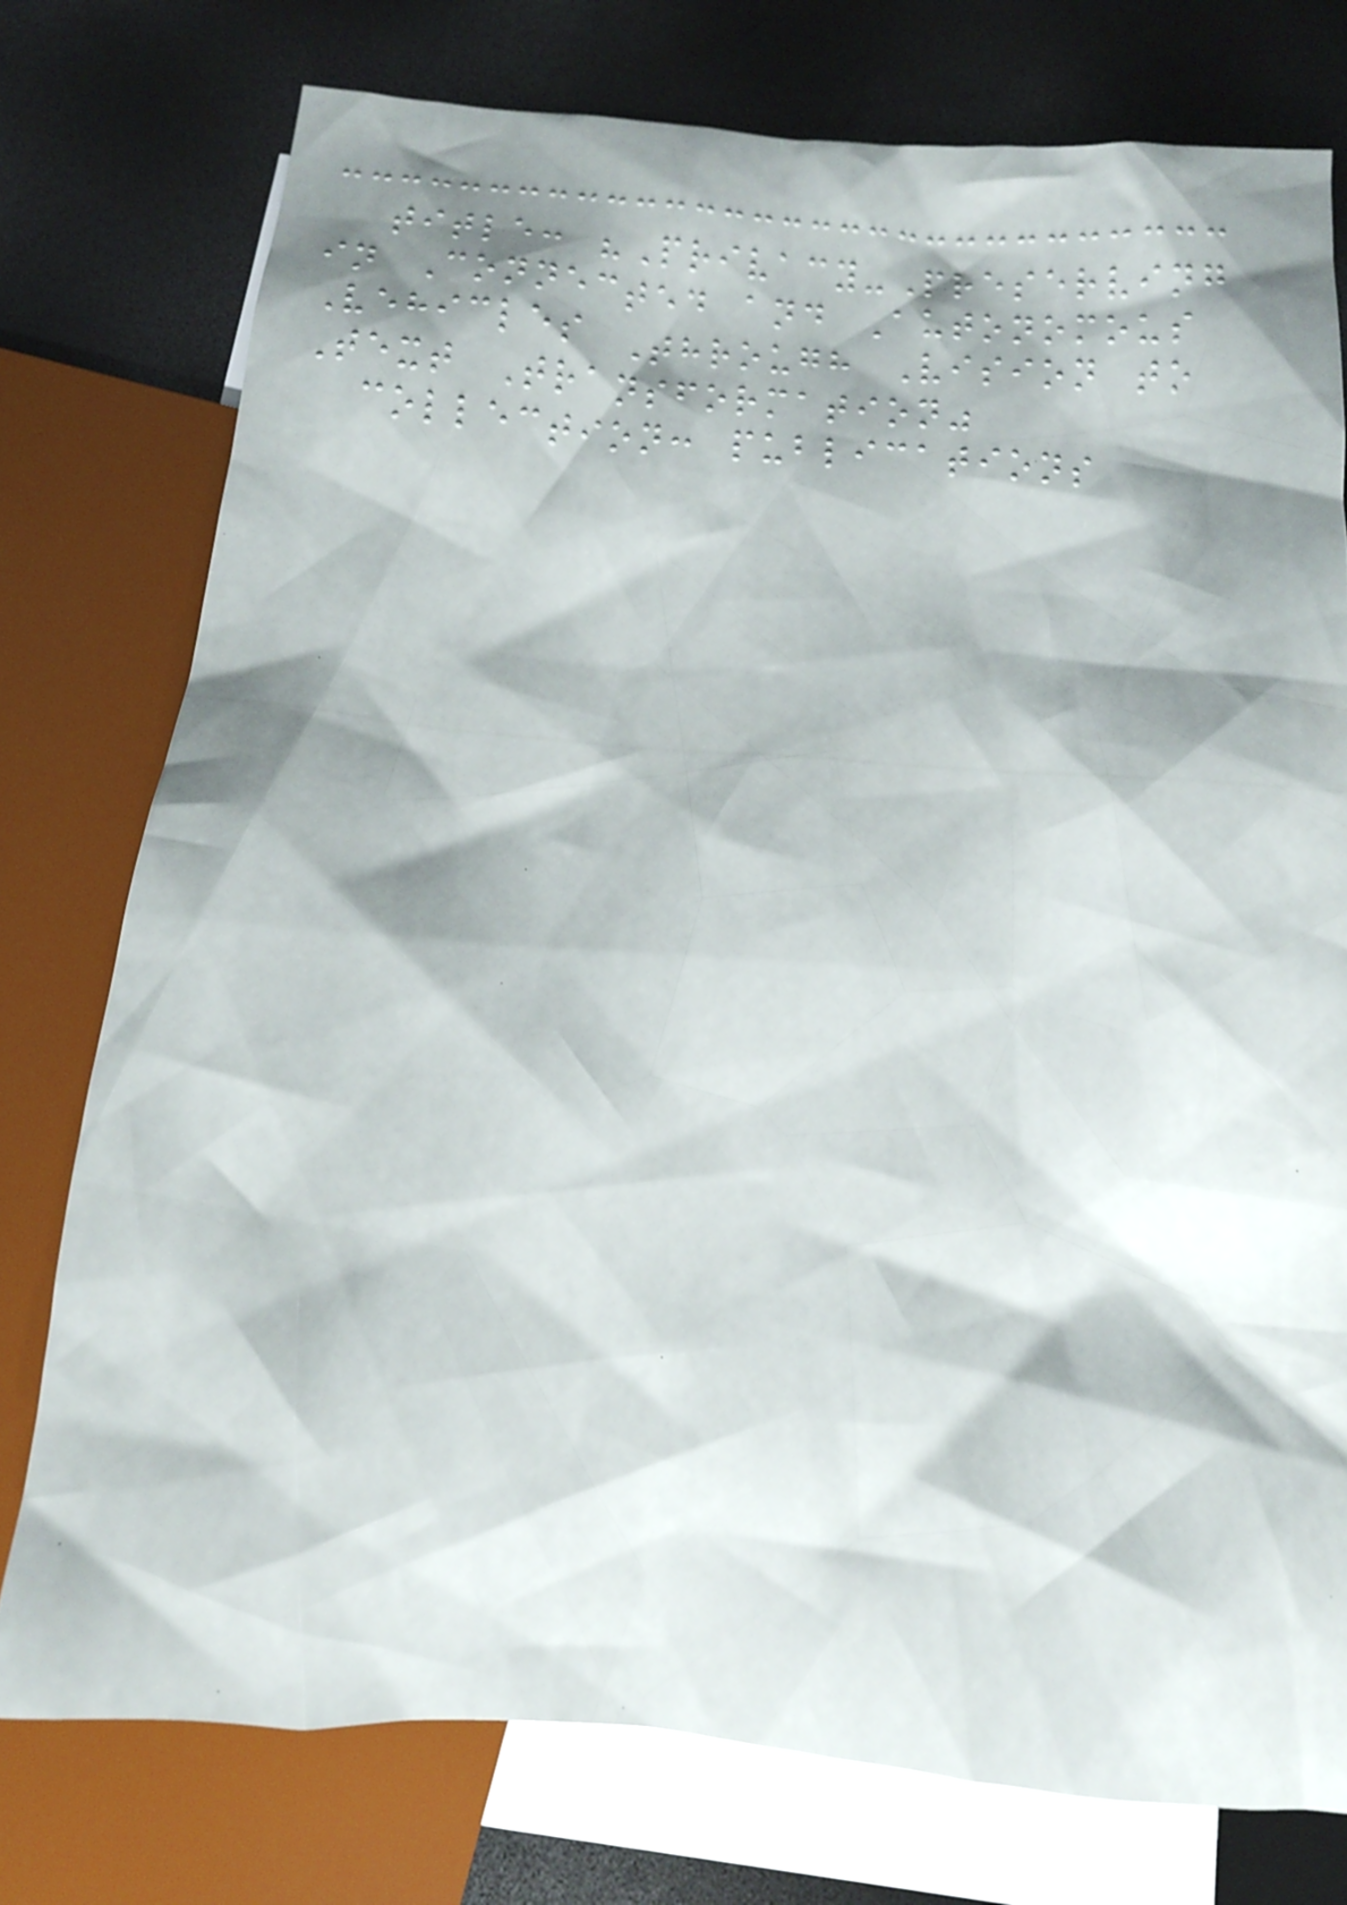title: "Privacy-Preserving
in Connected and Autonomous
Vehicles Through Vision to
Text Transformation"
collection: publications
